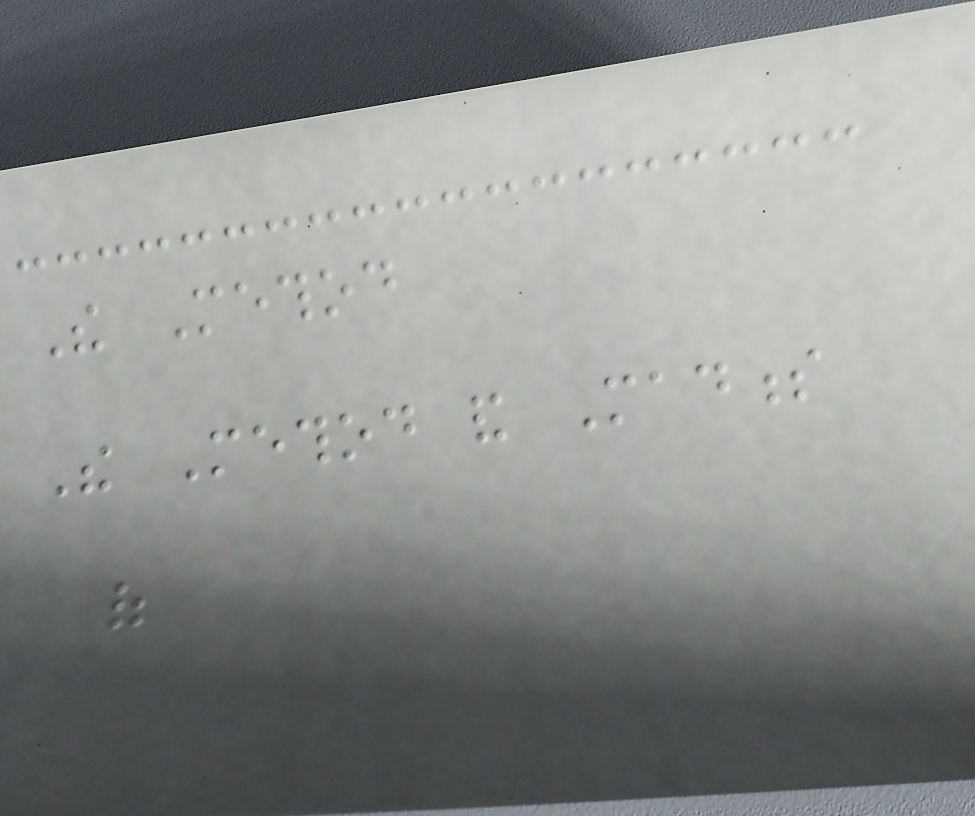The Method
The Method and Madness
of
